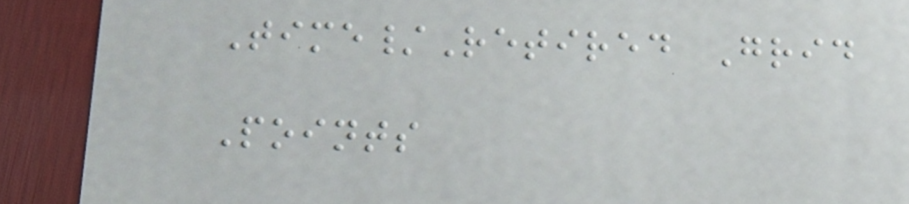Time/Retired Grid
Points
